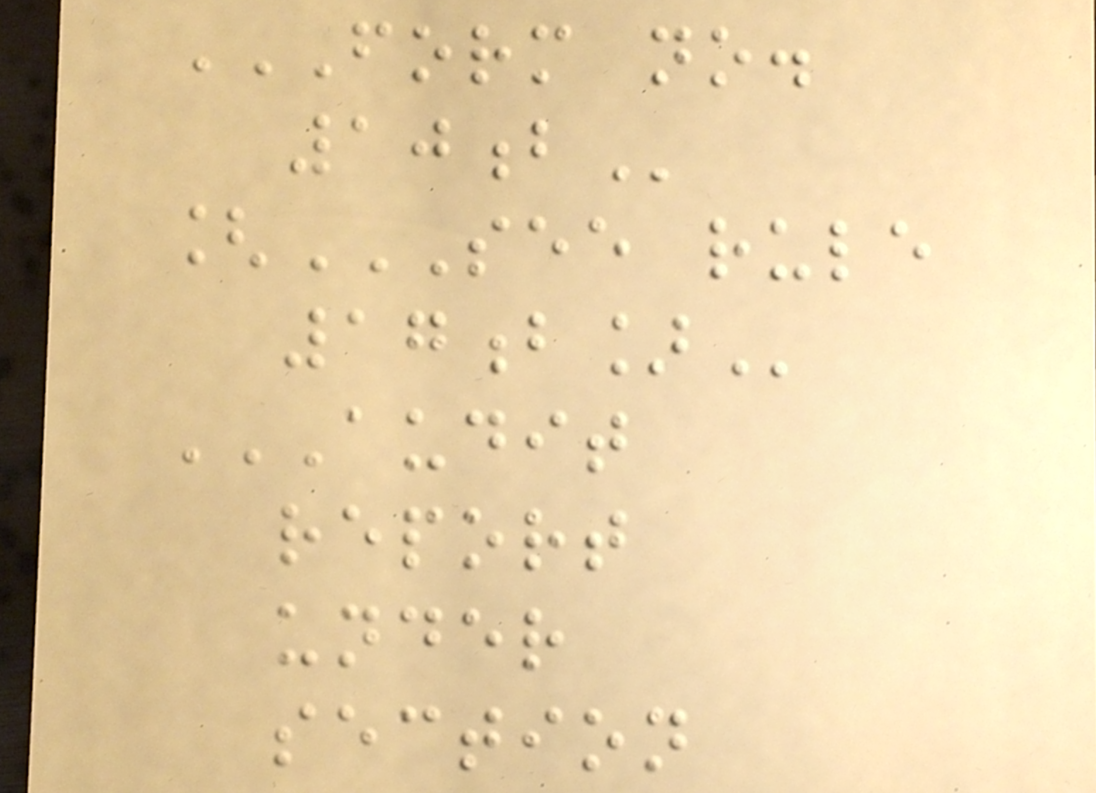FORM NO.
10B
[SEE RULE
17B]
AUDIT
REPORT
UNDER
SECTION
